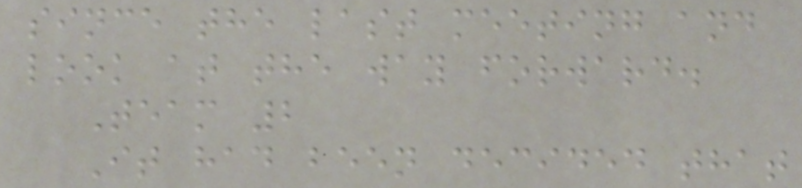since the last meeting and
look at the way forward.
Team 2
It had been decided that
